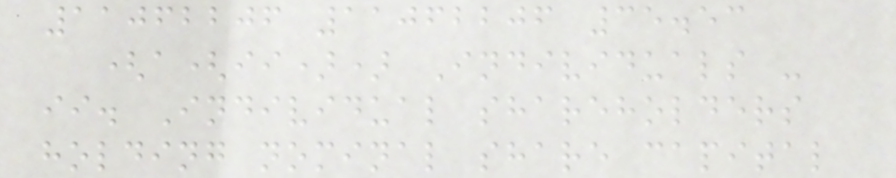11062206 11062206 35.53
(a(ii)) Individuals -
ii. Individual shareholders
holding nominal share capital
